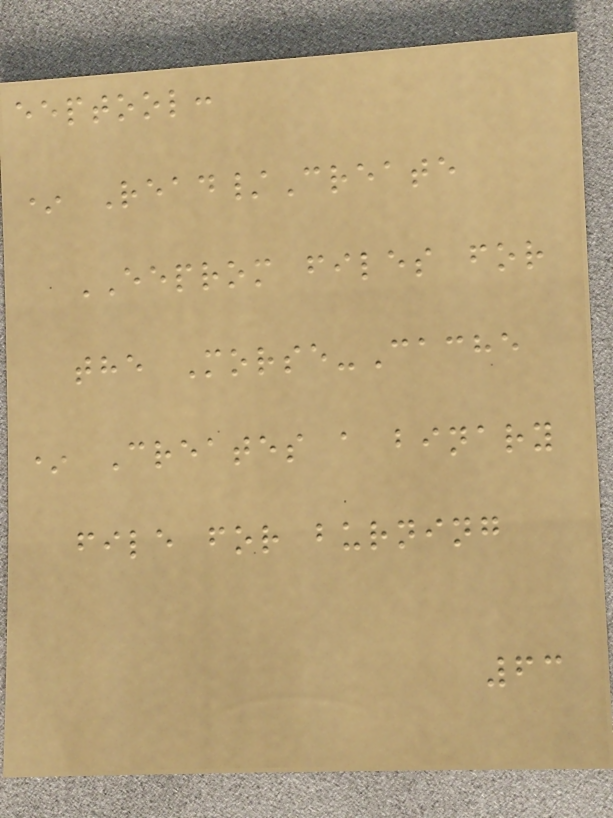eeptool:
* Read/Create
EEPROM files for
the Morse-Cache
* Creates a binary
file for burning
63
